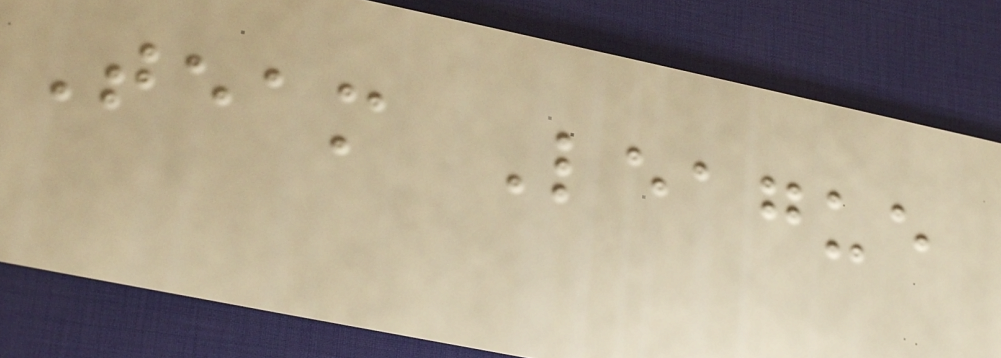Team League
